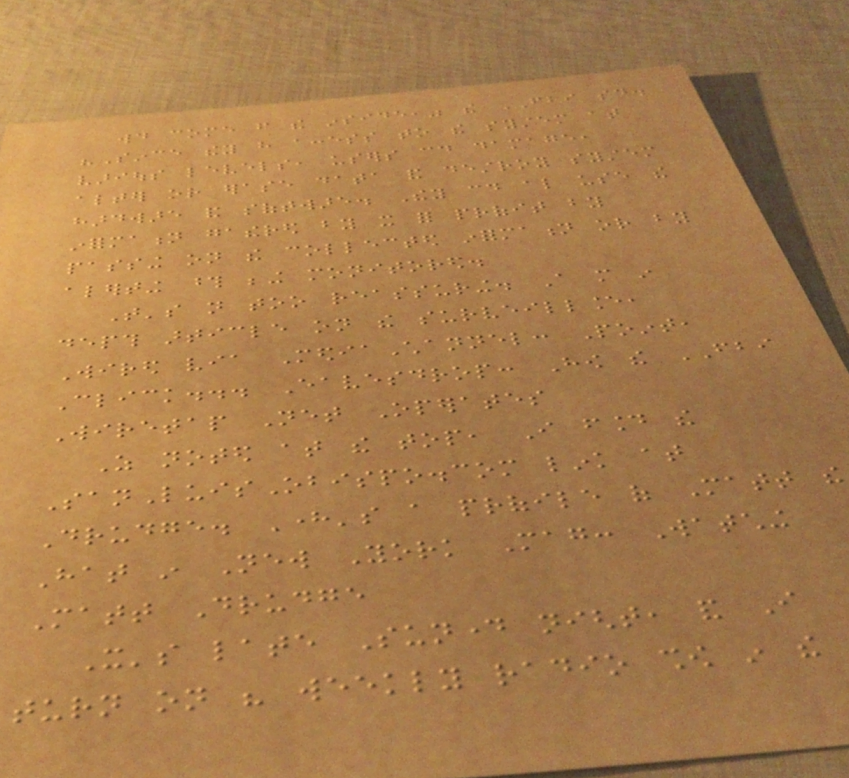would come from the inside," the FBI said.
"Since they have access to the system at
various levels, users could damage,
alter or erase data and destroy system
hardware and software. They could also use the
information gathered by it for profit by
passing on the collected information or by
alerting those being monitored.
That's not too reassuring. A more in
depth article on the surveillance,
Wired via MediaChannel: Point,
Click... Eavesdrop: How the FBI
Wiretap Net Operates
As noted at the top, I found the
SanLuisObispo.com link at
Drudge. Here's a profile of Matt the
Hat in New York Mag: Watching
Matt Drudge
It's late Sunday night, and I
turn on his weekly radio show in the
